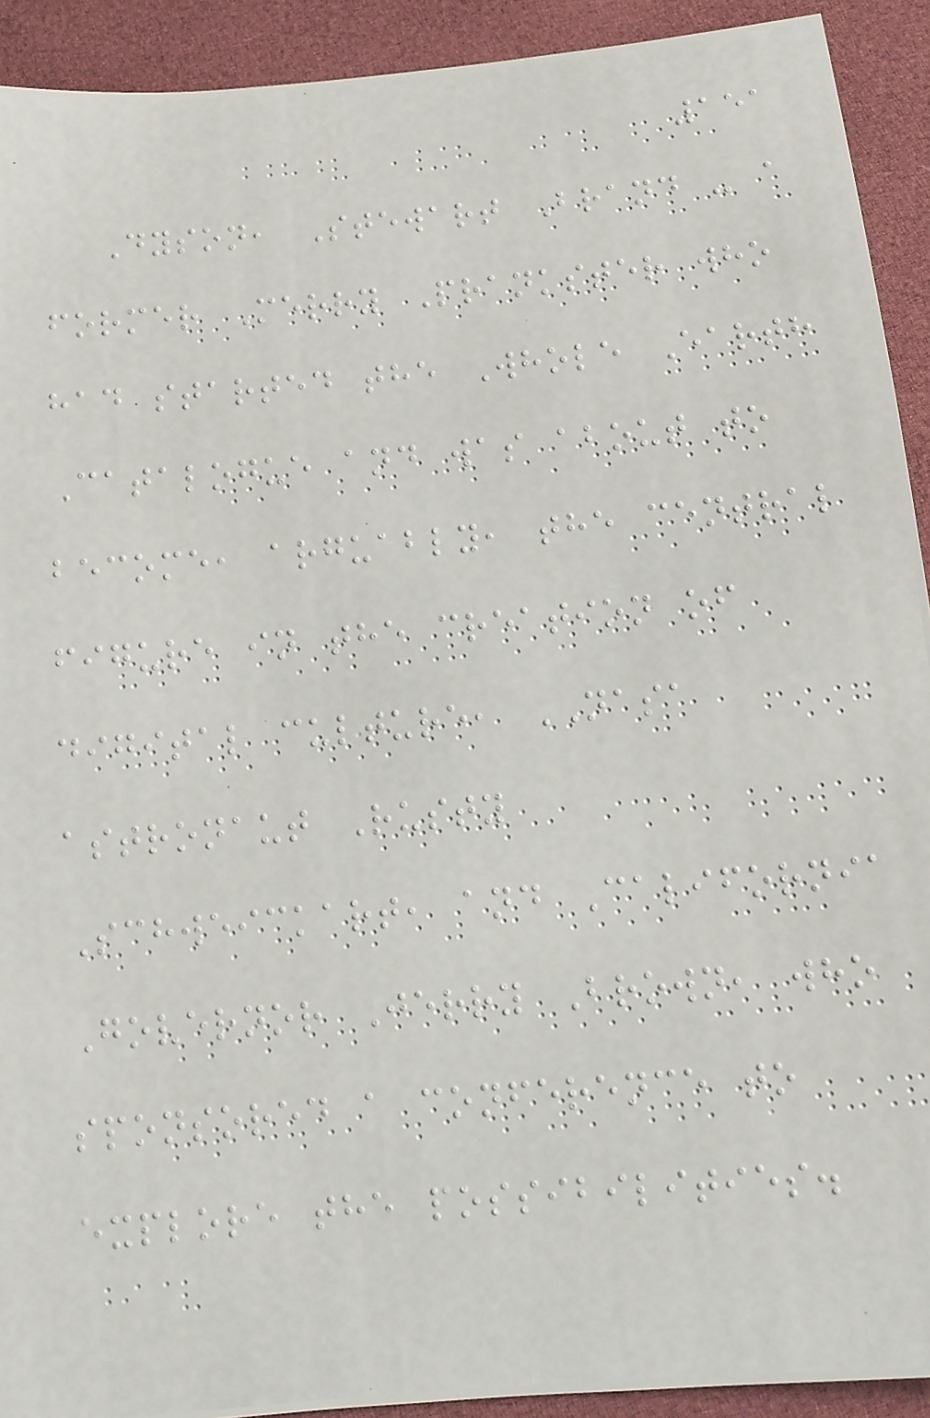151
Dyson, Stewart Brand - a
former Merry Prankster who
had started the Whole Earth
Catalogue and was about to
become, arguably, the central
figure in the creation of
digital culture, NASA
astronaut Rusty
Schweickart, and California
Governor Jerry Brown, who
sponsored a conference to
explore the possibilities.
